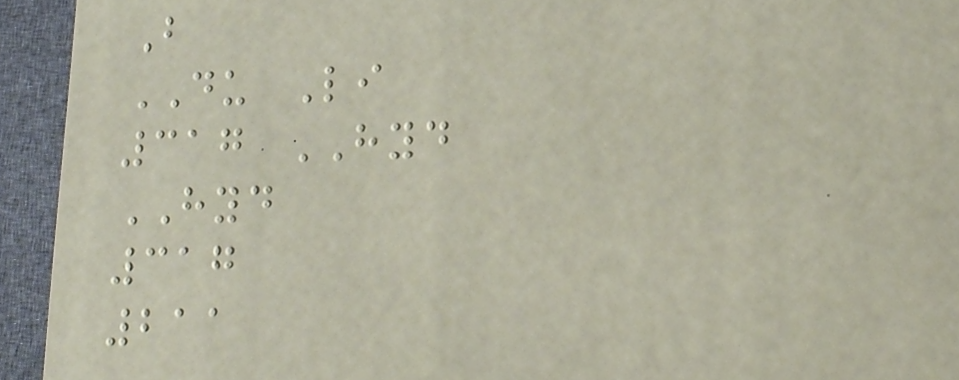B
DU Li
317 HYD
HYD
317
211
